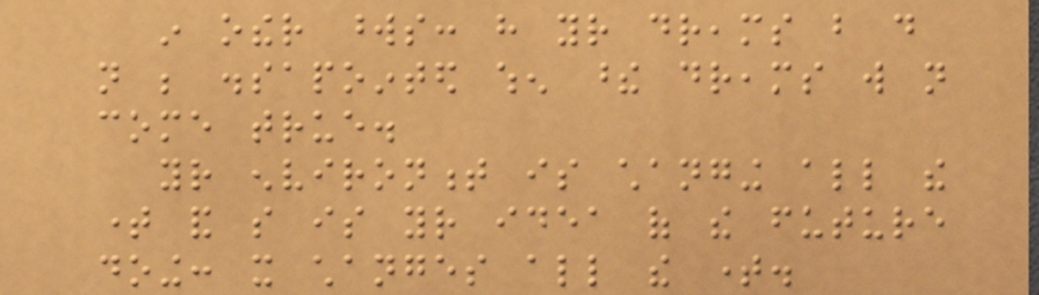in other words: have your dreams but do
not be dissapointed when these dreams will not
come true.
your environment is changing all the
time and so is your idea of the future
doing: it changes all the time.
